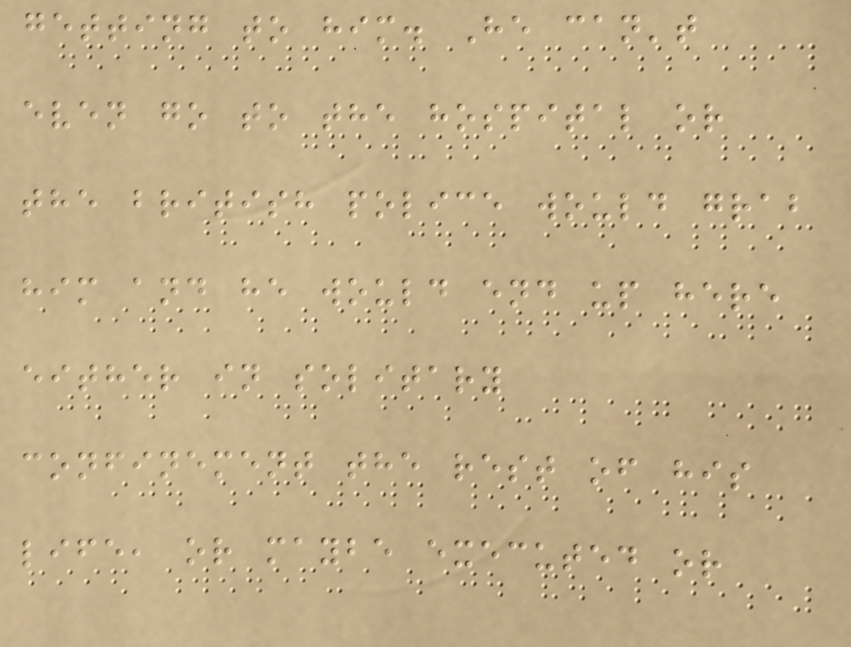getting to him. He can't
even go to the hospital or
the british police would grab
him and he would end up here
either in solitary
confinement the rest of his
life, or maybe executed or
